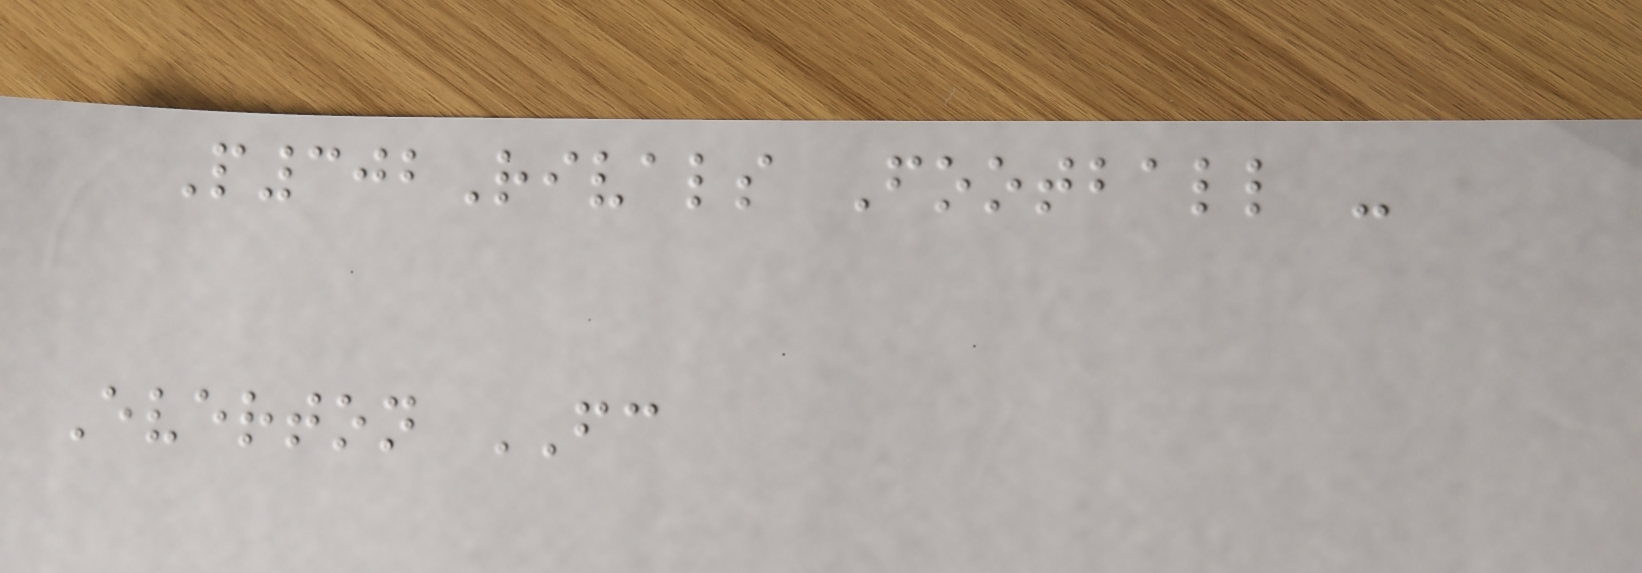P302Rivals Football -
Everton FC
